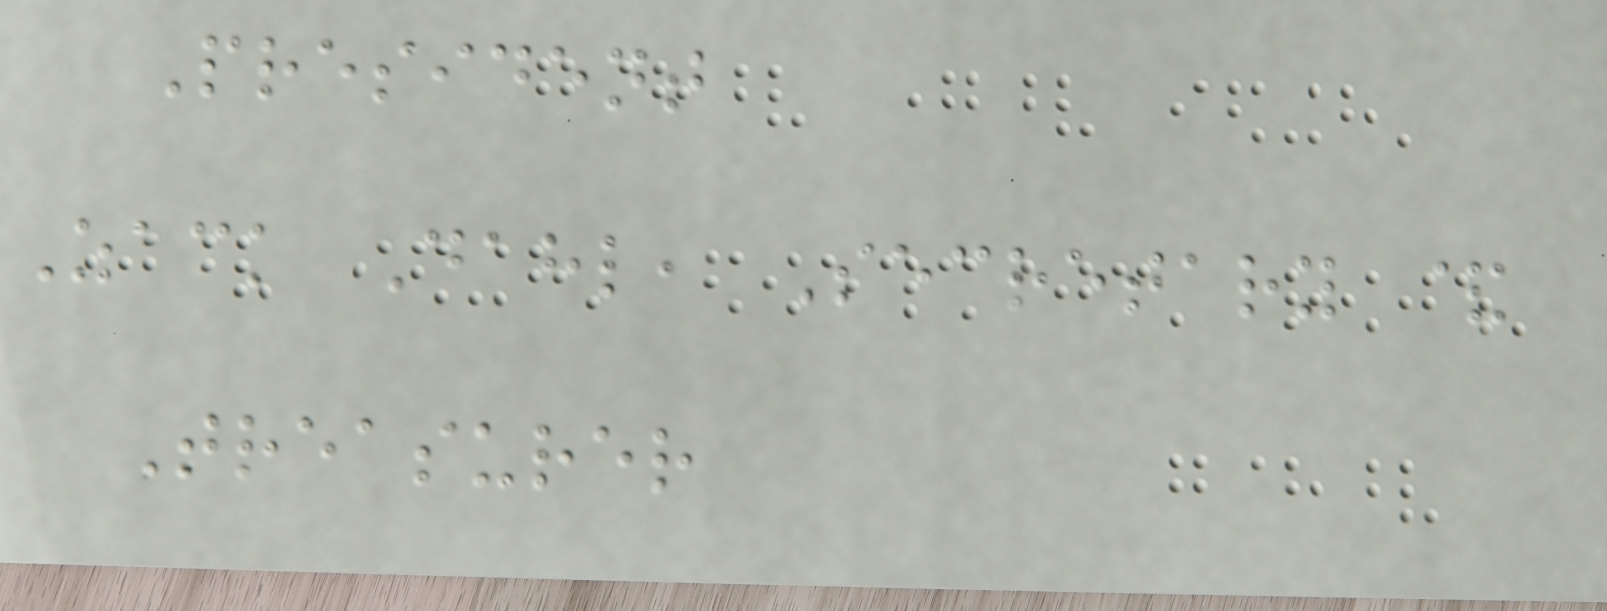President
Zack Dahl, Secretary &
Treasurer
